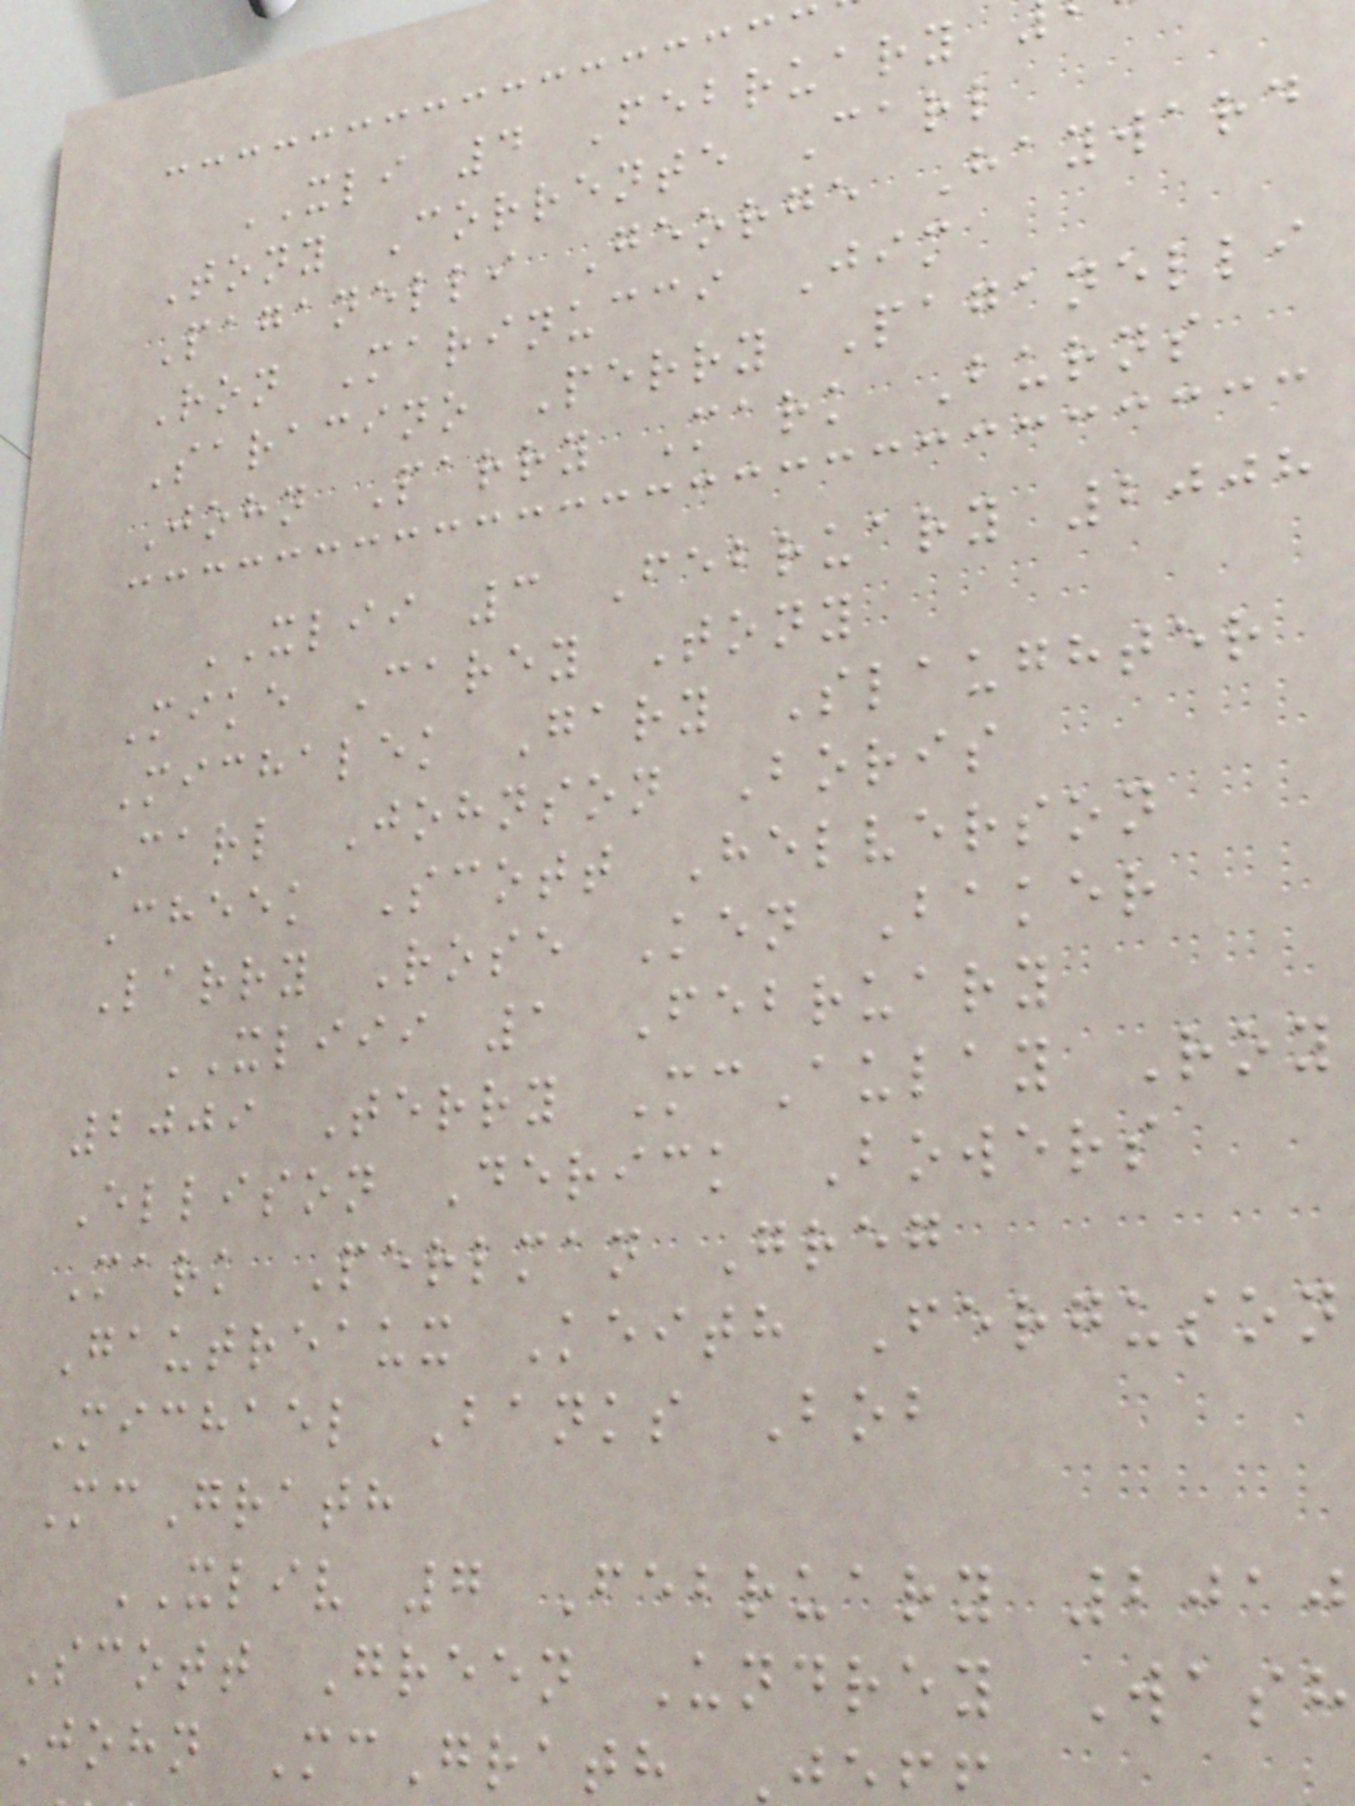XLI 4 February
Tony Corrente Carl
Paganelli George Hayward
Ron Marinucci Jim
Saracino Perry Paganelli
John Parry Mark Burns
XLII 3 February 2008
Mike Carey Tony
Michalek Gary Slaughter
Carl Johnson Boris
Cheek Scott Helverson
Larry Rose Ken Baker
XLIII 1 February
2009 Terry McAulay Roy
Ellison Derick Bowers
Mark Perlman Greg
Gautreaux Keith Ferguson
Michael Banks Bob
McGrath
XLIV 7 February 2010
Scott Green Undrey Wash
John McGrath J
